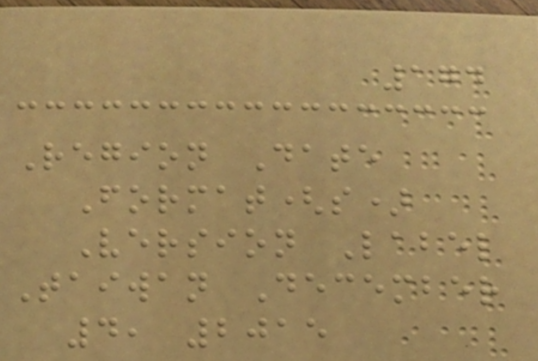174
Region Date
Format(s)
Version Label
Taiwan December
4, 2015
